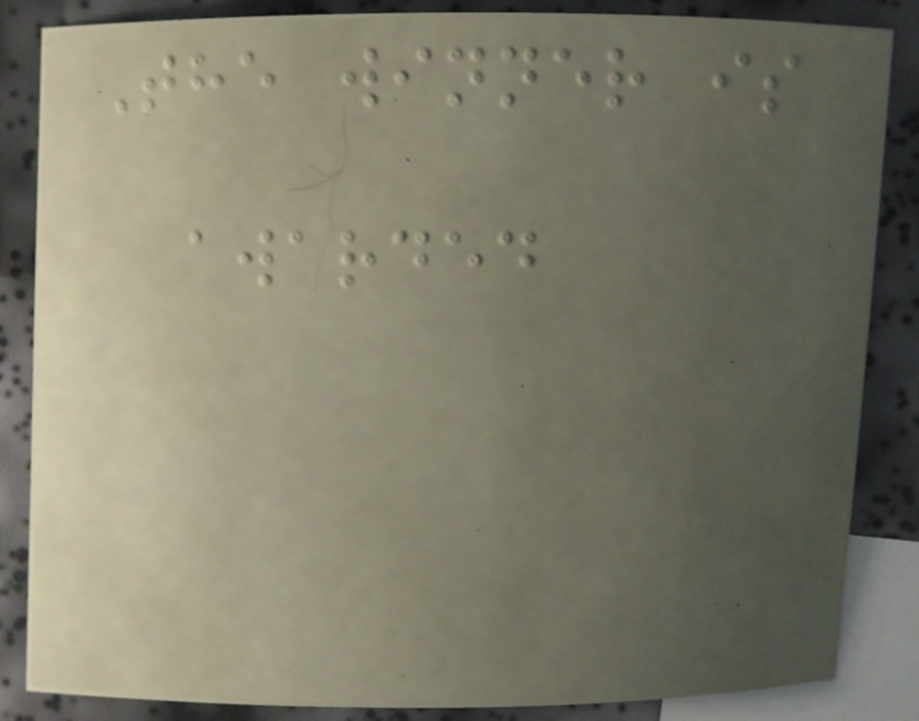The winner is
awarded
